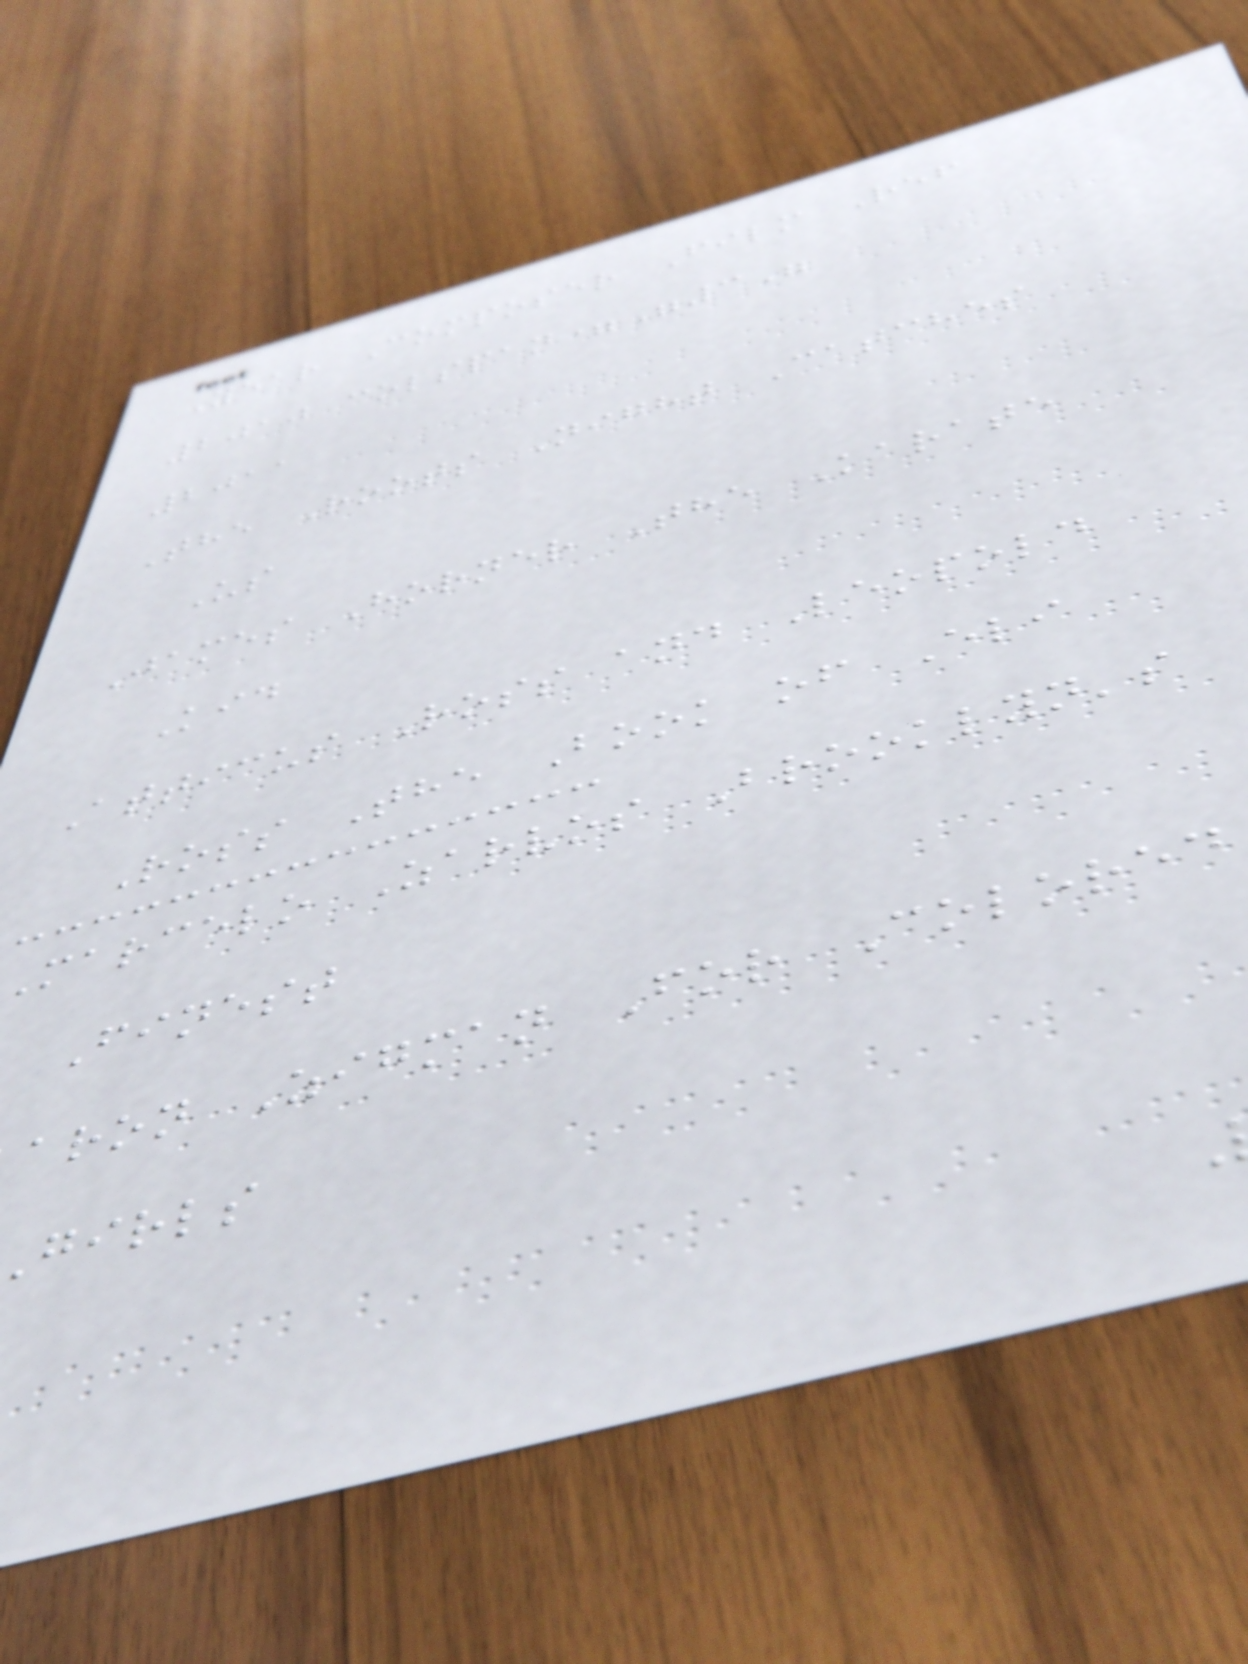Year Composer Film Ref
2010 colspan="3"
2011
The Roots Night Catches
Us
James Horner The Karate
Kid
Atticus Ross and Leopold
Ross The Book of Eli
marcelo Zarvos Brooklyn's
Finest
aron Zigman For Colored
girls
